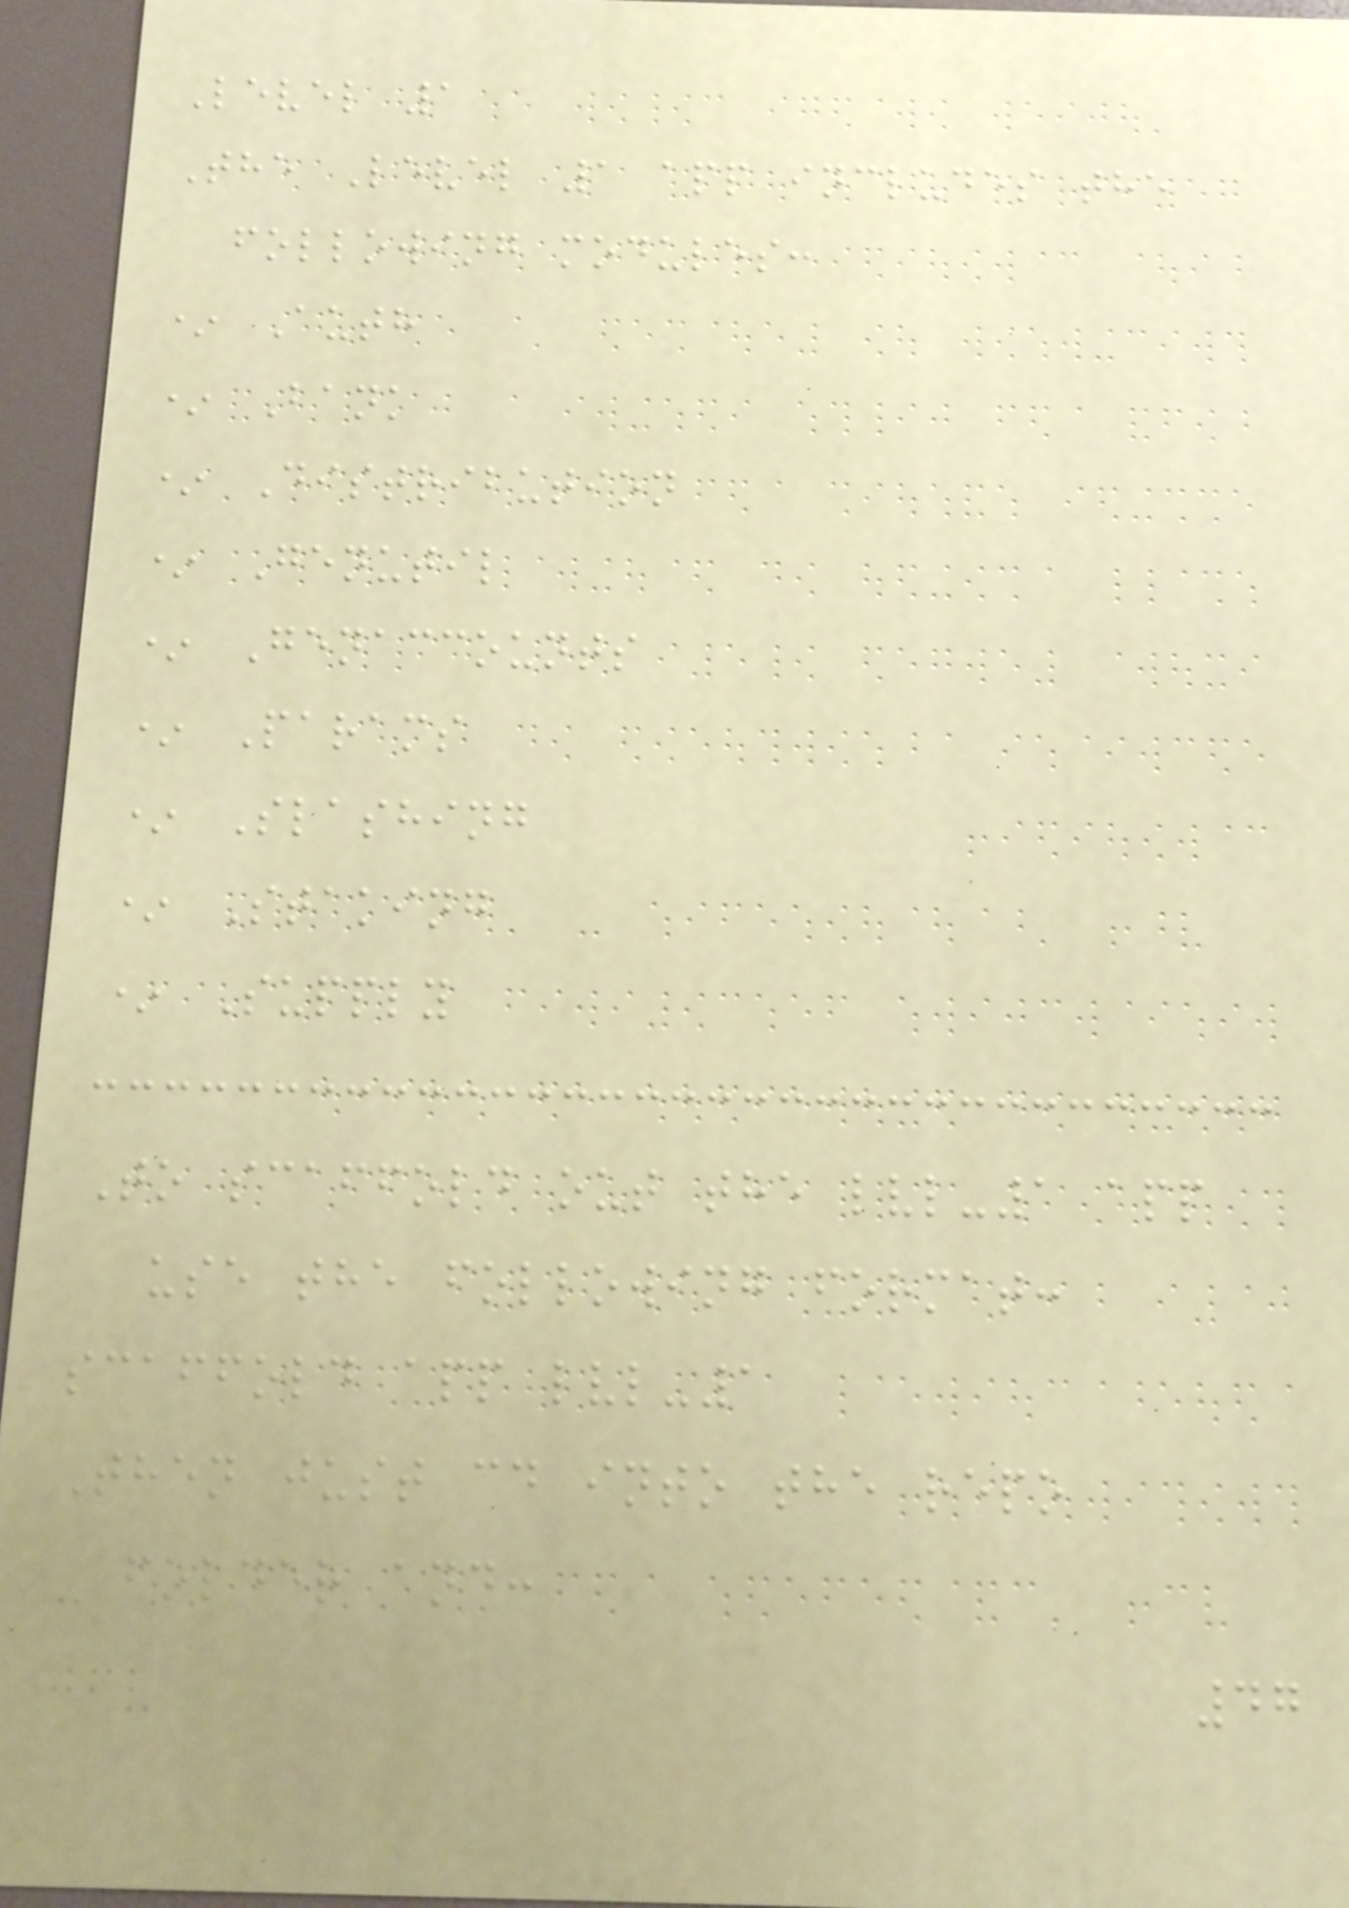Level 1
The Level 1 app includes the
following modules:
* Auth
* Bank
* Distribution
* Genutil
* Genaccounts
* Params
* Slashing
* Staking
* Supply
To scaffold out the lvl-1 app
use the following format:
scaffold app lvl-1
Then just cd into the repo
folder and:
47
